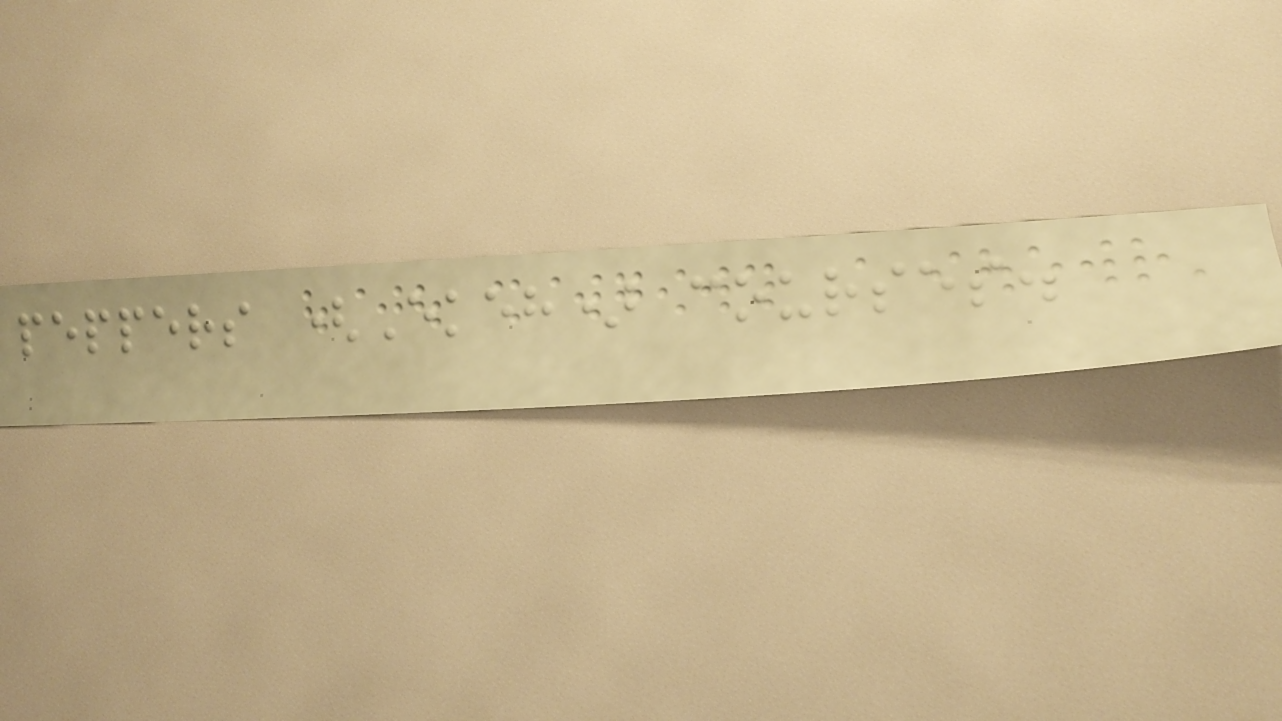peppers (Ekeh) courses.
